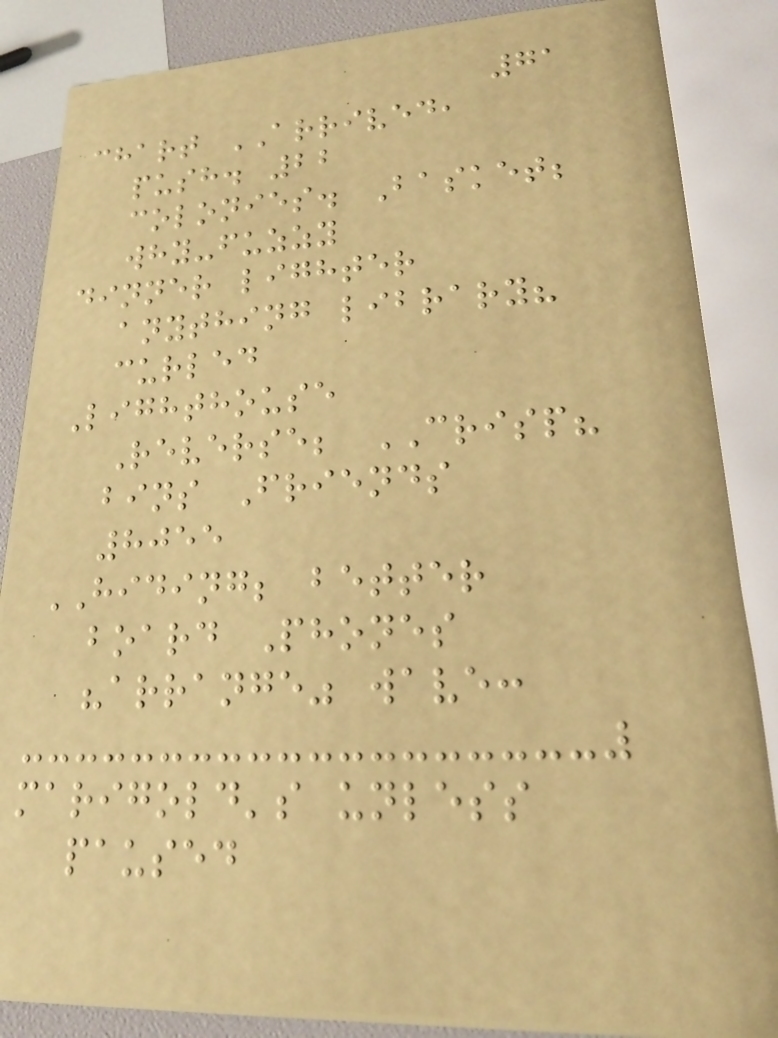71
chart ARRIVED,
push. 22
colonies. Basket;
why-fuzzy
dinner lighter
anything library?
curled
Lighthouse
Reverse; CRISP?
bins Friends
8055
HIDING; better
board Phones
"arrange" wave:
marigold's unless
paused
